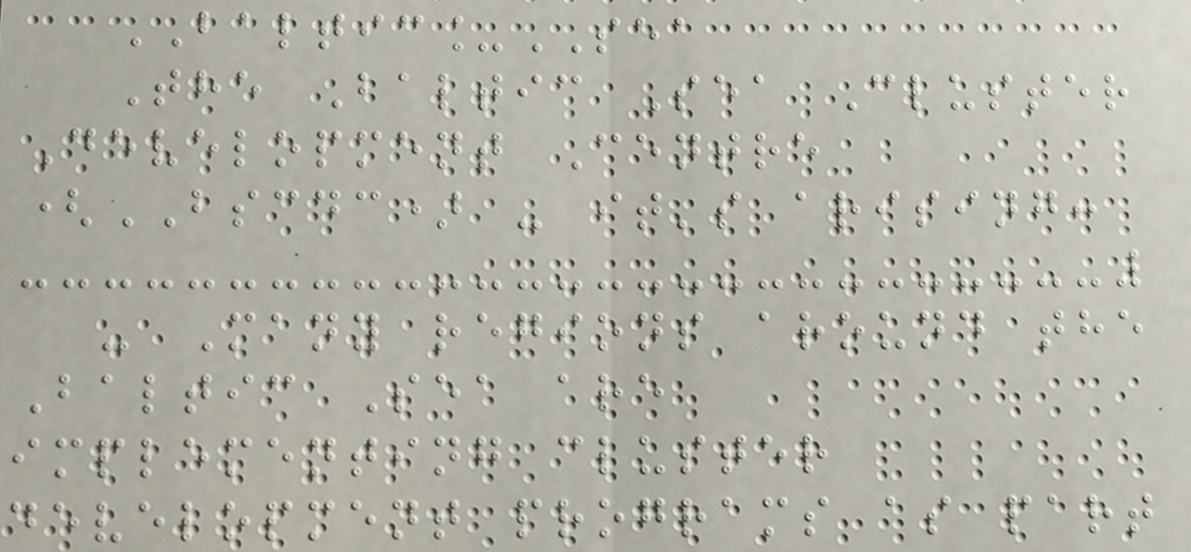BALTIC_SEA
The Baltic Sea Cluster
Development Centre
(BSCDC) - it's arising:
- Many regions around the
Baltic Sea are
implementing cluster
development programs as part
